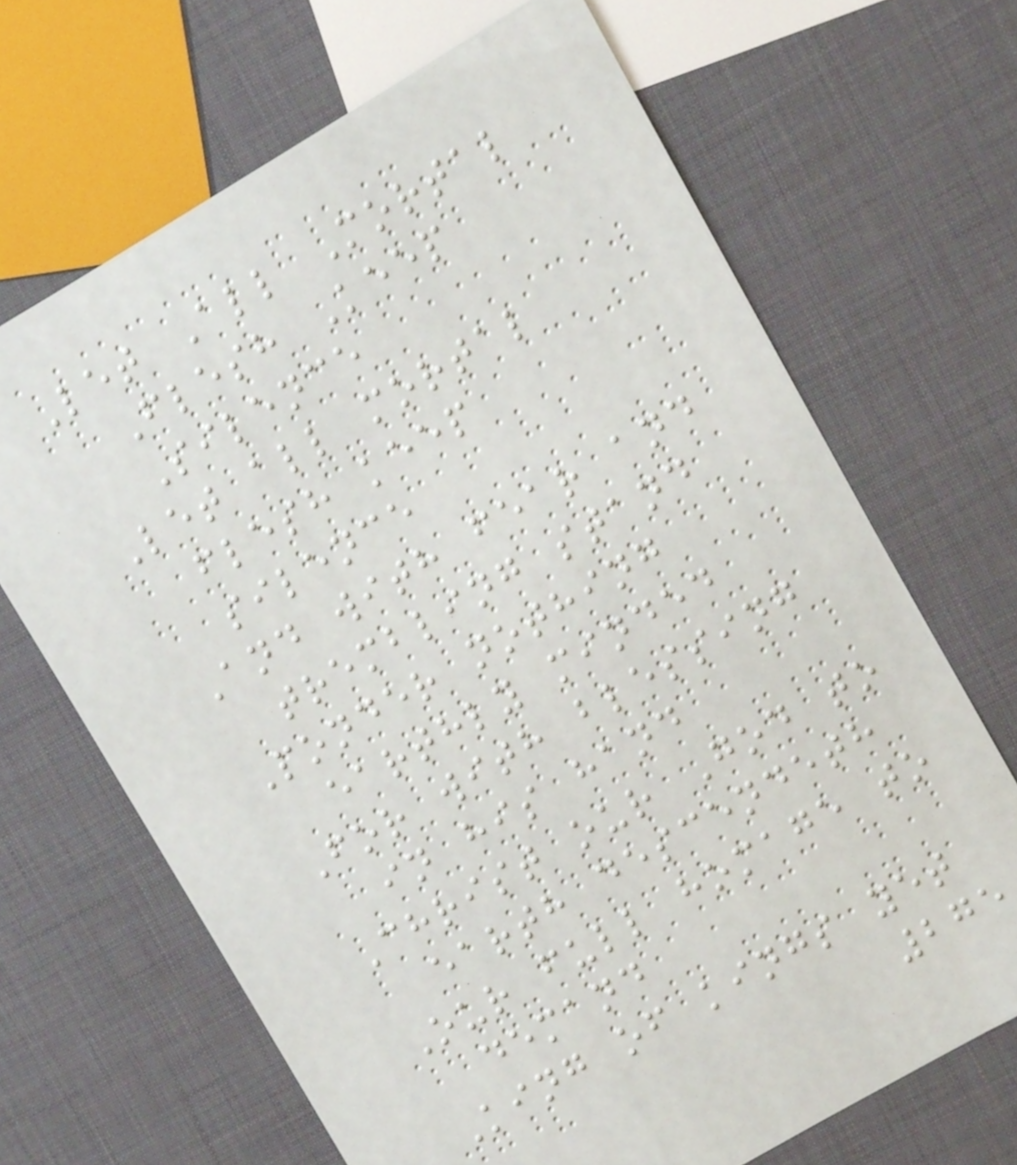Let All Mortal
Flesh Keep
Silence
Let all mortal
flesh keep
silence
And with fear and
trembling stand
Ponder nothing
earthly minded
For with blessing
in his hand
Christ our God to
earth descendeth
Our full homage to
demand
King of kings yet
275
